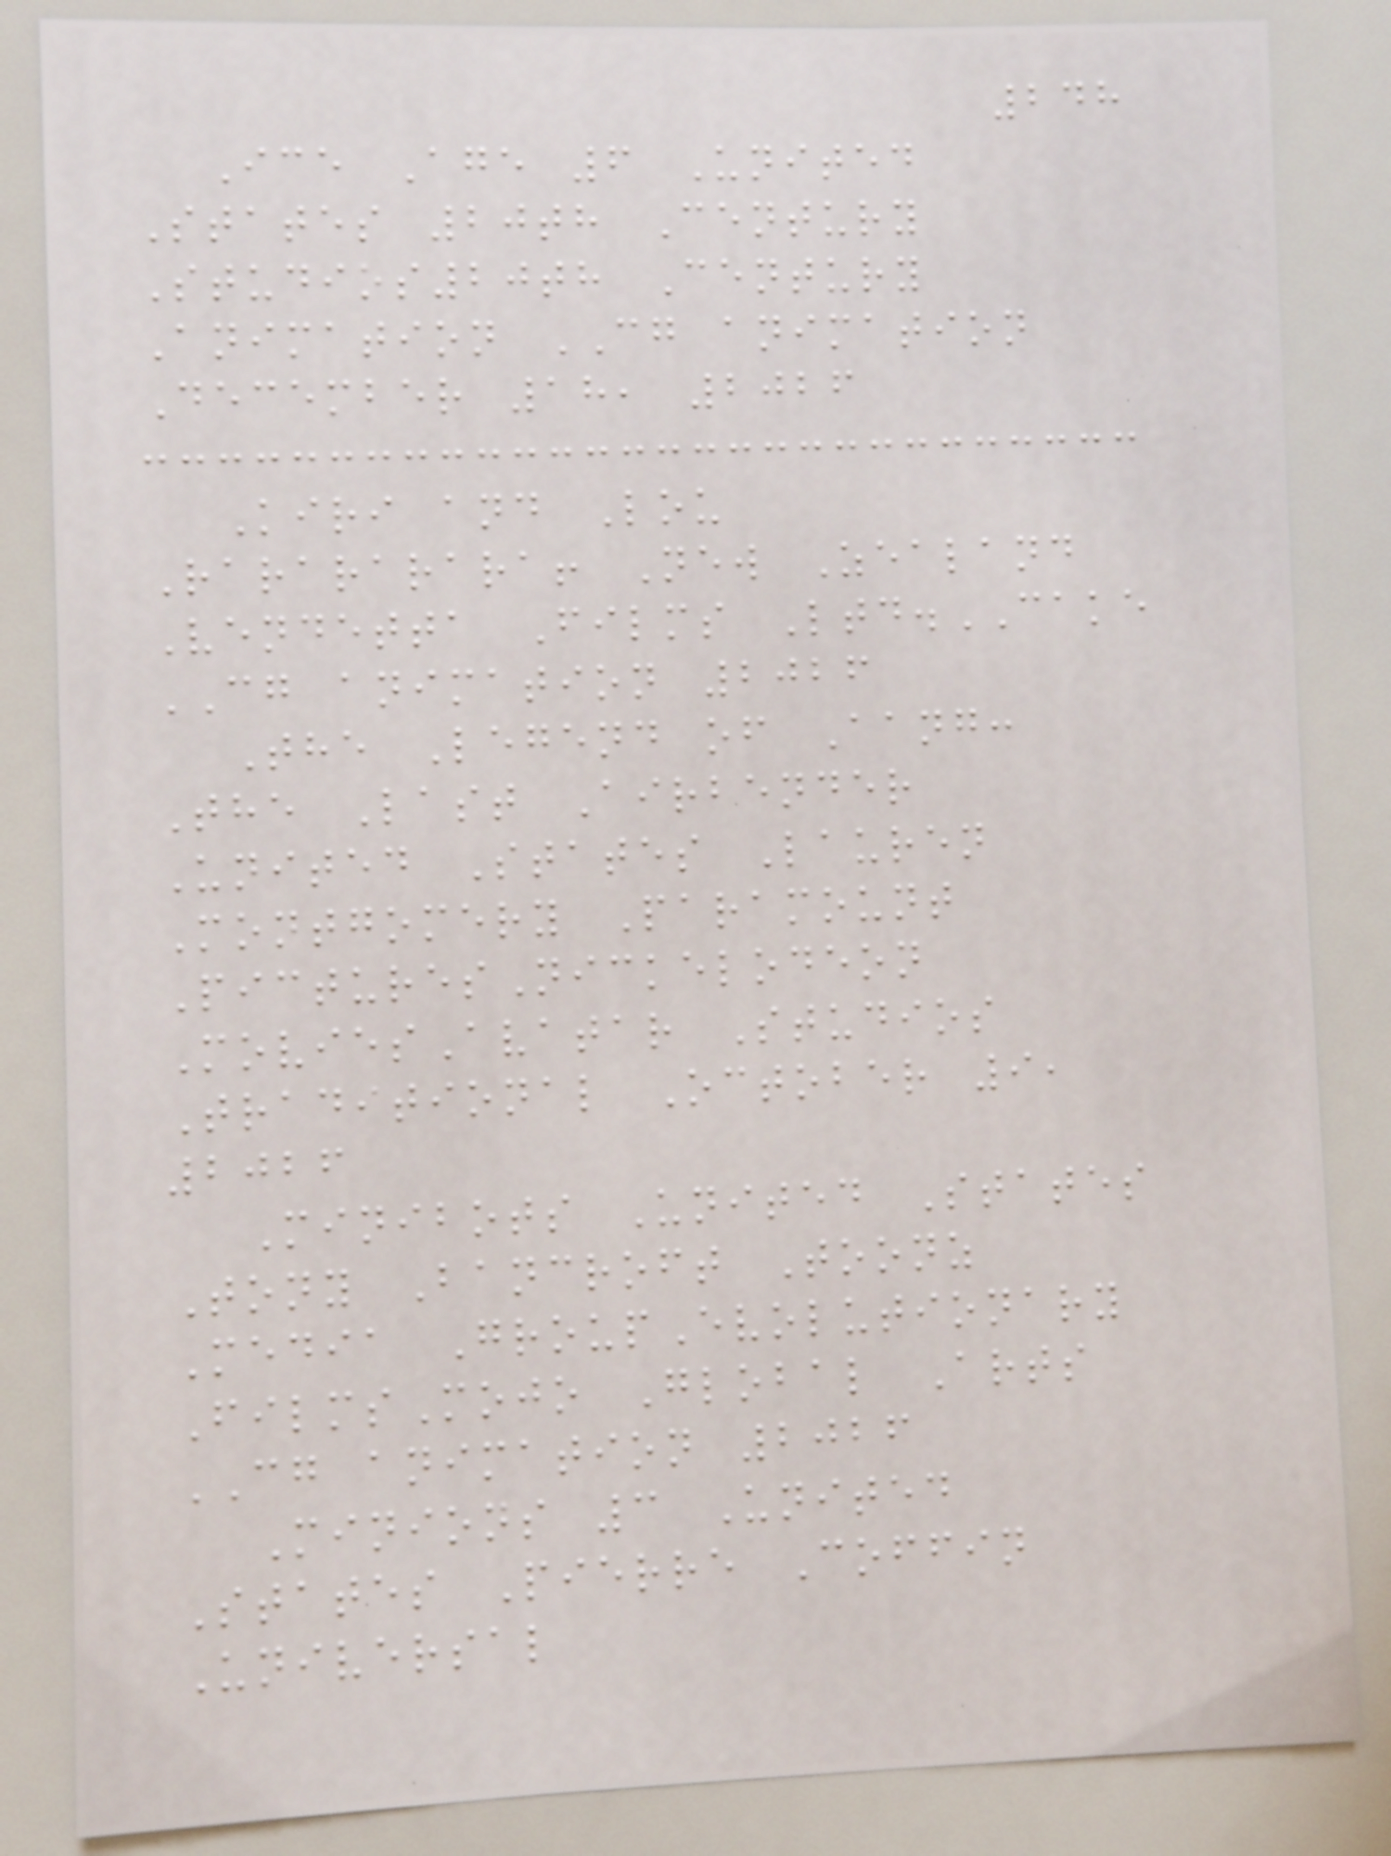248
Ice Age 6 United
States 20th Century
Studios20th Century
Animation CG animation
December 18, 2026
Kiri and Lou
Rarararara! New Zealand
Vendetta Films Ltd.CAKE
CG animation 2026
The Legend of Aang:
The Last Airbender
United States Lauren
Montgomery Paramount
PicturesNickelodeon
MoviesAvatar Studios
Traditional October 9,
2026
Minibots United States
Tony Bancroft Toonz
Media GroupEvolutionary
FilmsMojo Global Arts
CG animation 2026
Minions 3 United
States Pierre Coffin
Universal
